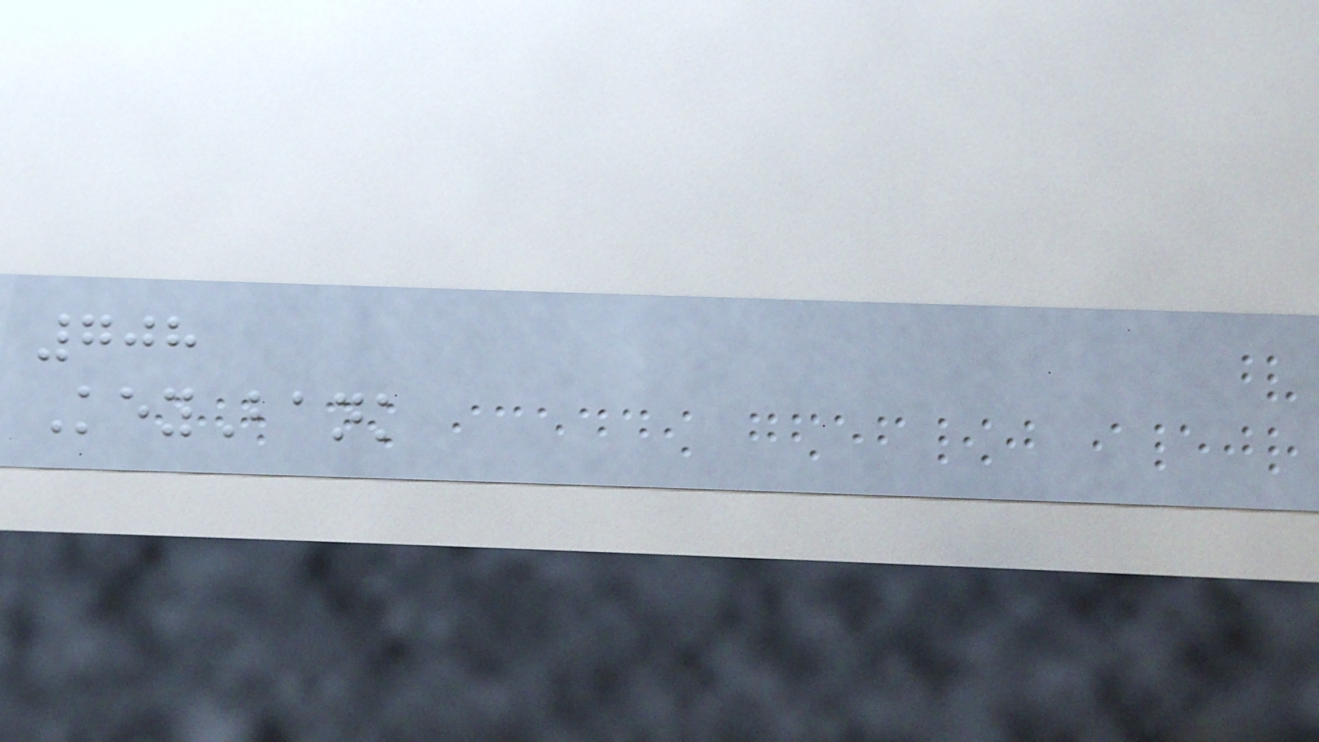708
KeyBank
